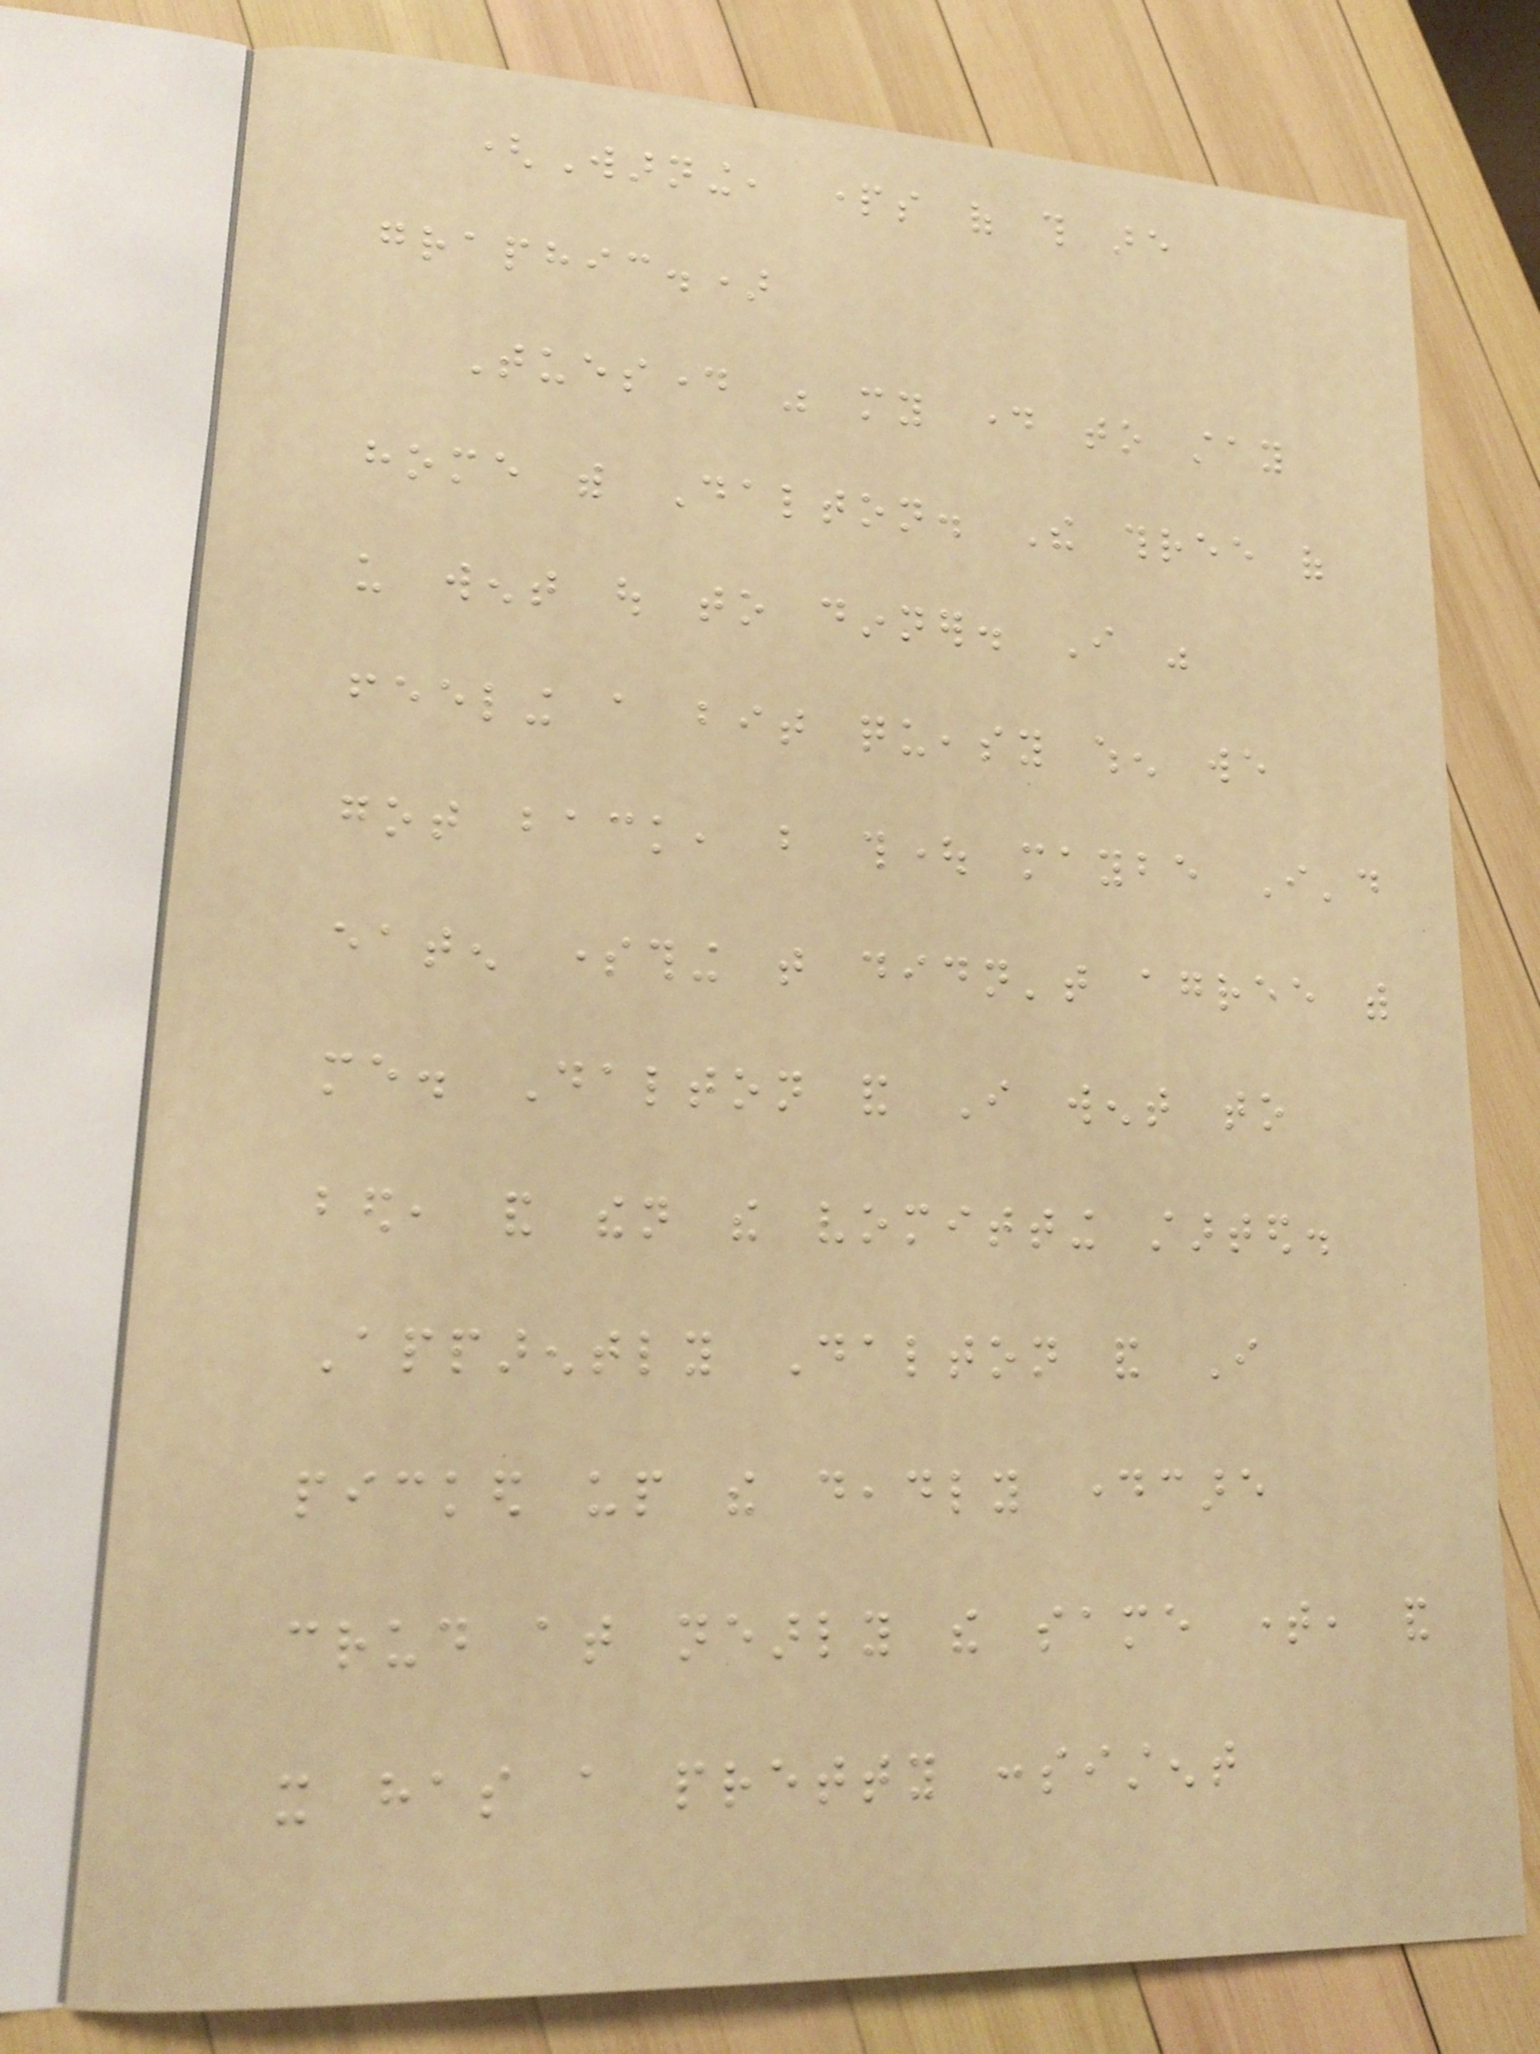(Warning, parts of this are
graphic.)
Tuesday was my day to stay
home with Dalton. The three of
us went out to dinner. I was
feeling a bit queasy when we
got back, but thought maybe I'd
eaten something that didn't agree with
me. Dalton and I went to
bed, and then the vomitting started.
Apparently Dalton and I
picked up the deadly daycare
crud at nearly the same time, and
it has a pretty consistent
